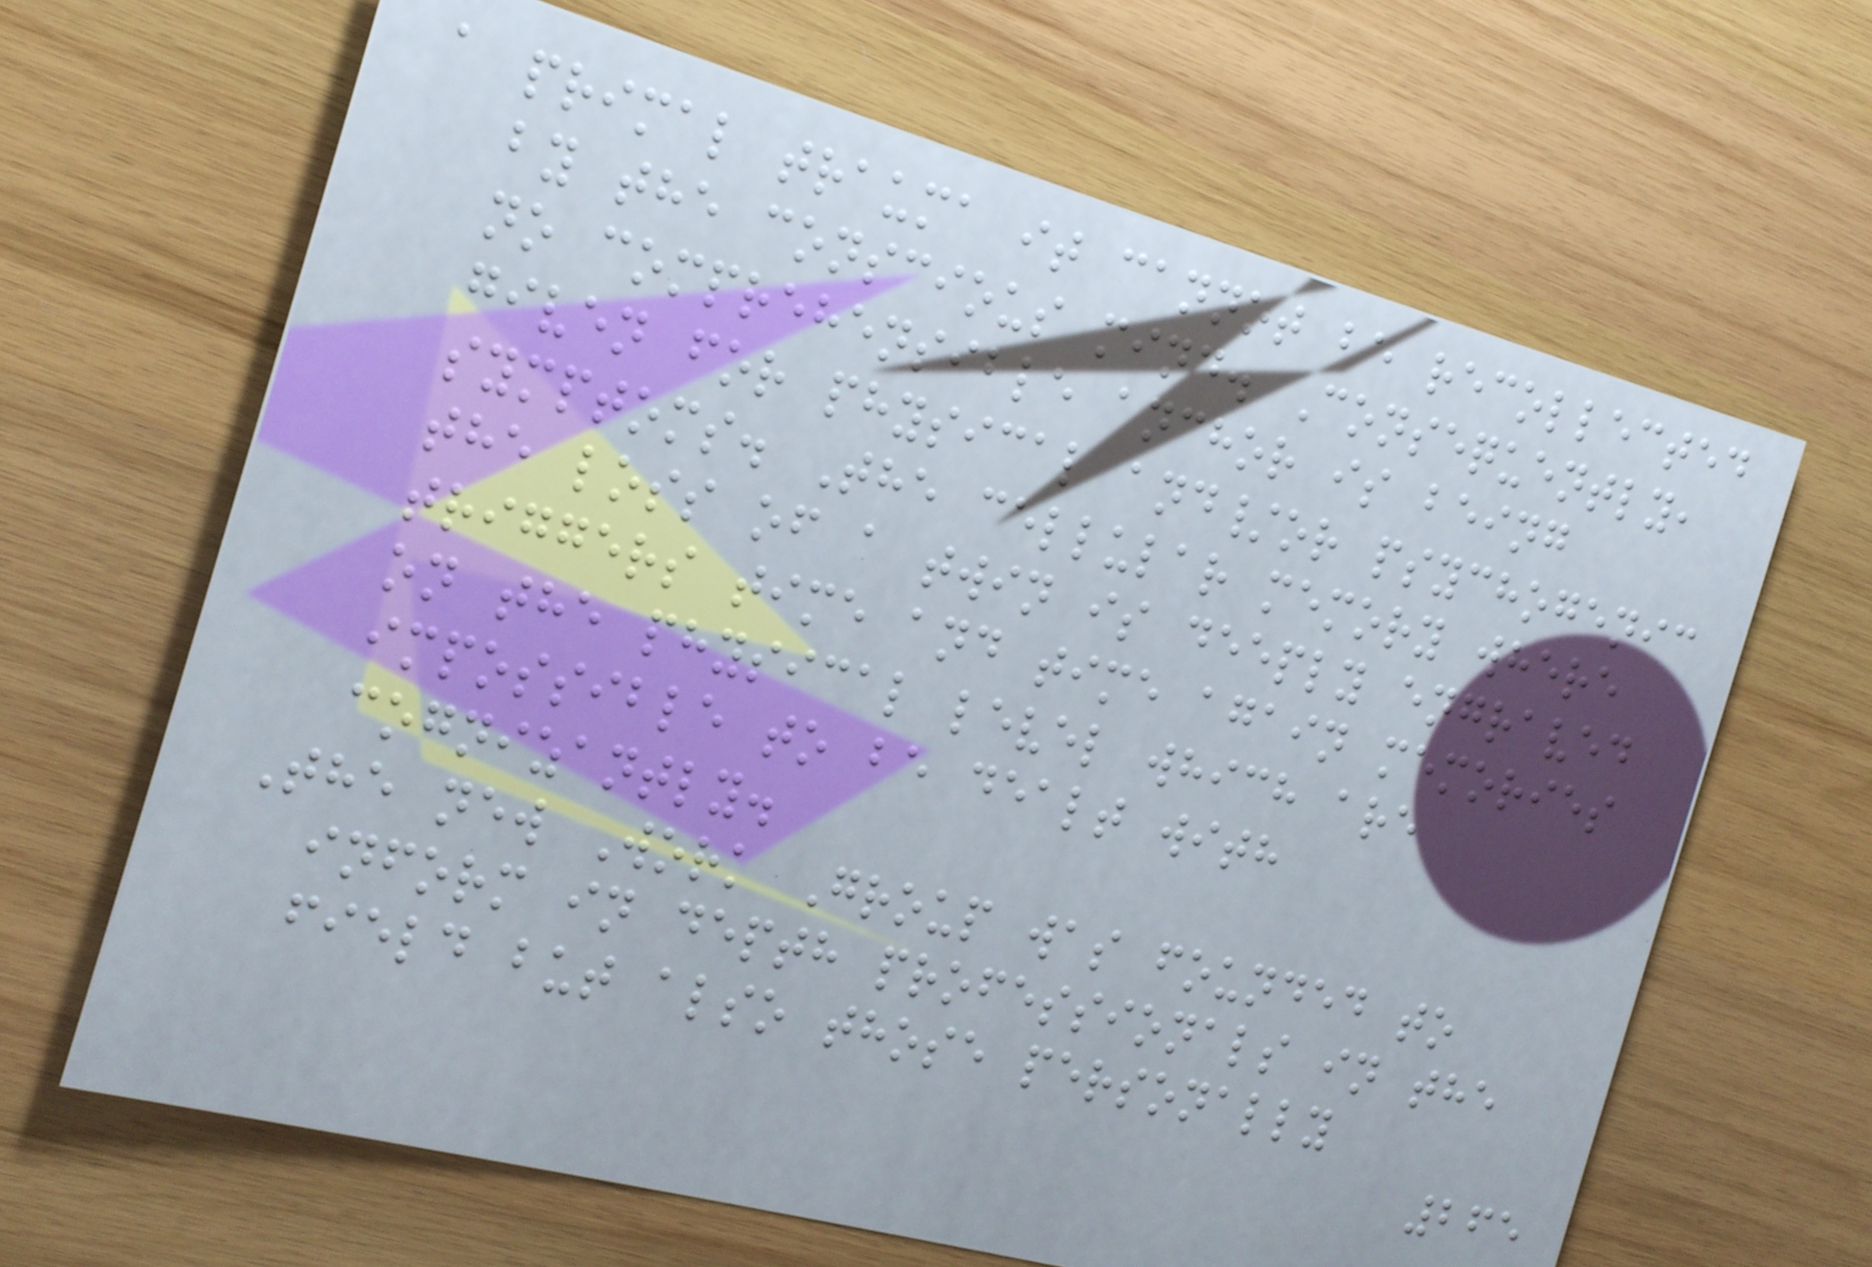a primal trauma it cannot be recollected
by the conscious mind. Consequently,
no comprehensible anchor is being
given for physical and/or psychogenic
symptoms. The cellular memory where
the loss of a twin is deeply engraved
triggers time and time again memories
on the physical level which are
impossible to be dealt with
cognizantly.
The new Work Group was founded to
inform in depth professionals in the
field but also those personally
265
